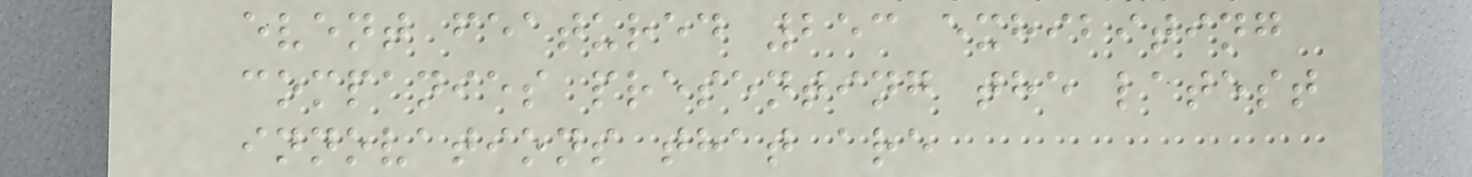event featured 253 exhibiting
companies presenting the latest
innovations that are
